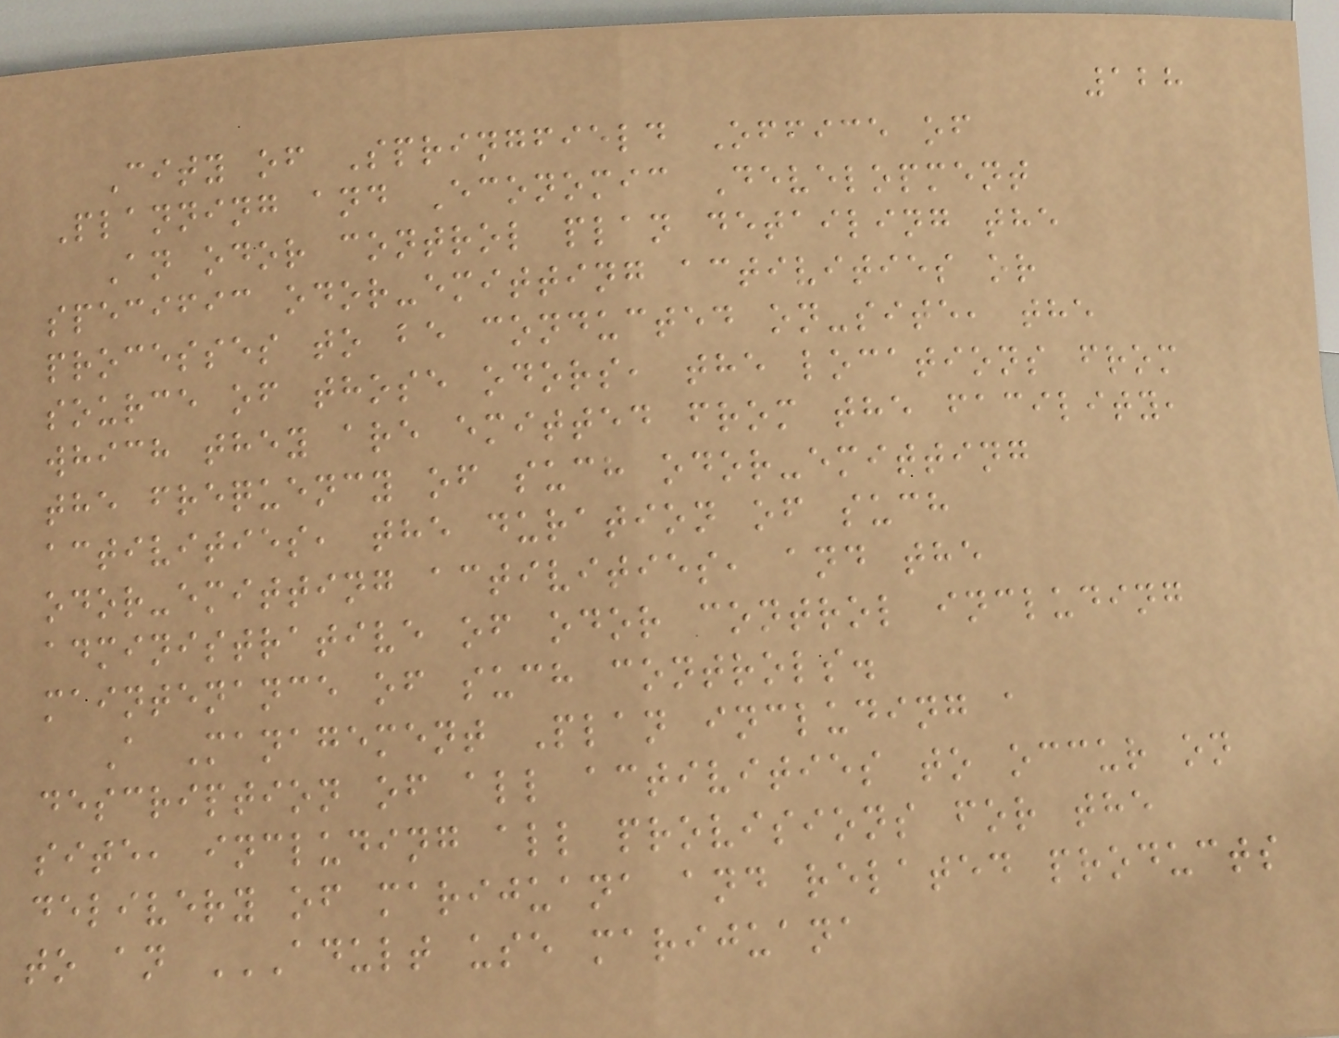128
City of Springfield Office of
Planning and Economic Development
An odor control plan detailing the
specific odor-emitting activities or
processes to be conducted on-site, the
source of those odors, the locations from
which they are emitted from the facility,
the frequency of such odor-emitting
activities, the duration of such
odor-emitting activities, and the
administrative of odor control including
maintenance of such controls.
A Management Plan including a
description of all activities to occur on
site, including all provisions for the
delivery of marijuana and related products
to an ADULT USE MARIJUANA
